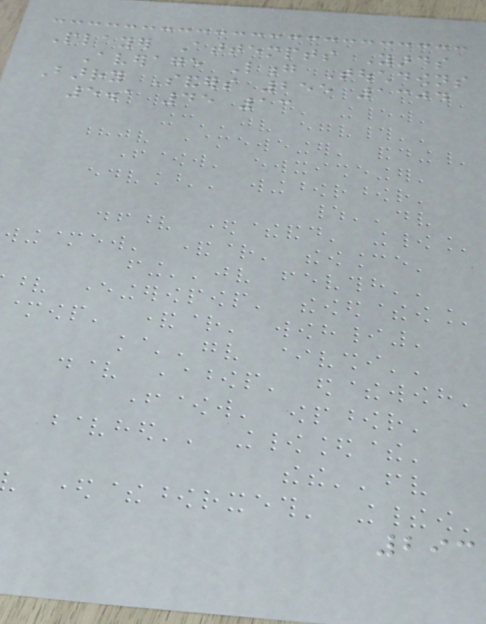Player Attempts Yards
Average Long Touchdowns
Barry Sanders 255 1304
5.1 45 13
293
